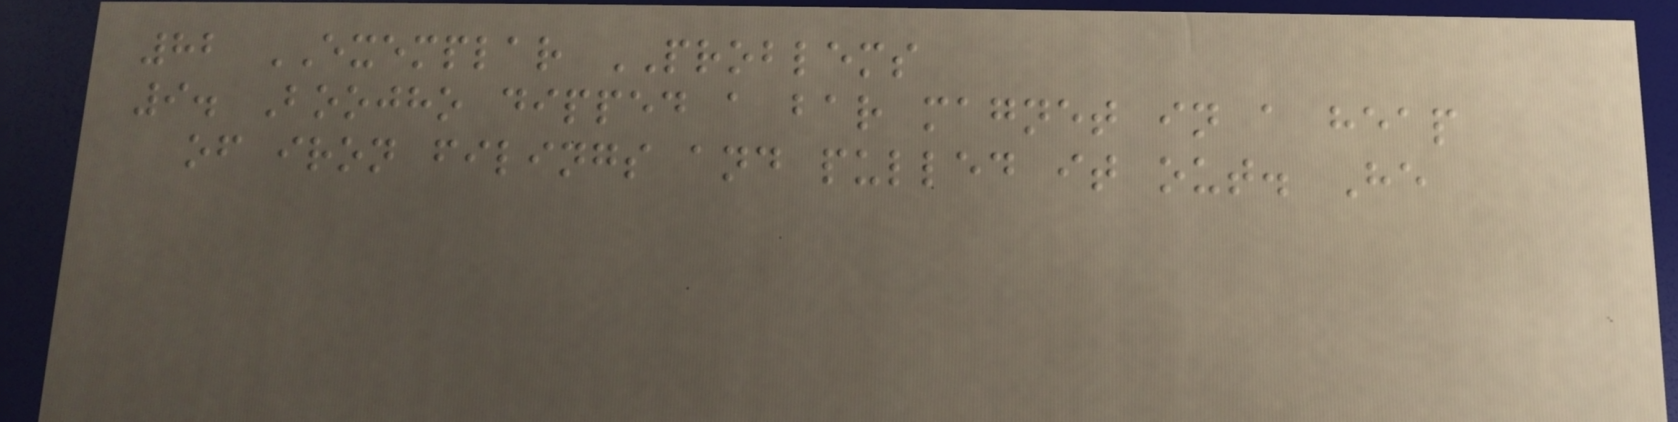82 EXEMPLAR PROBLEMS
9. Boojho dipped a bar magnet in a heap
of iron filings and pulled it out. He
